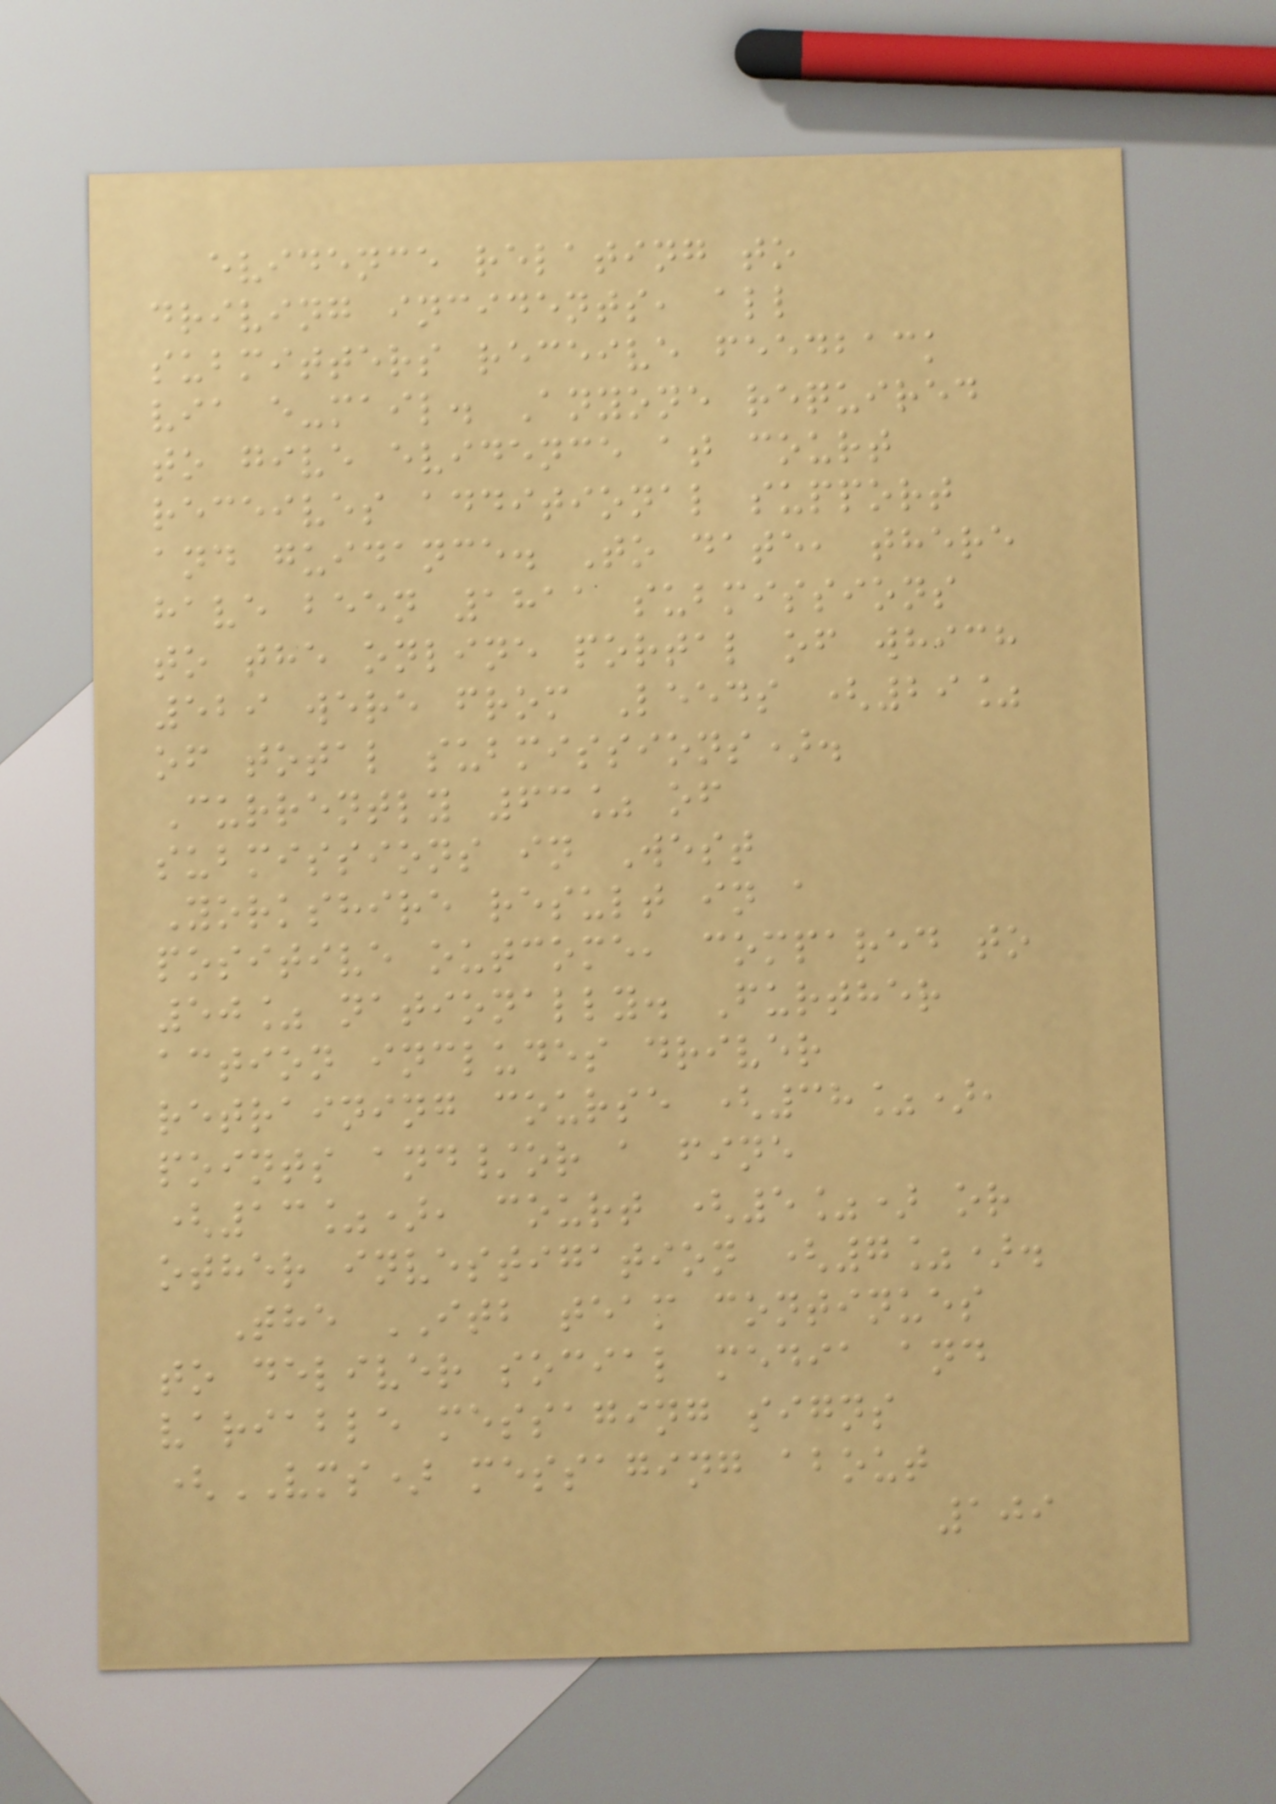evidence relating to
driving incidents, all
submitters receive feedback
via e-mail. Anyone required
to give evidence at court
receives additional support
and guidance. To date, there
have been 1811 submissions
to the online portal of which
529 were from Leeds (29%
of total submissions).
Currently 63% of
submissions in West
Yorkshire result in a
positive outcome, compared to
50% nationally. Further
action includes driver
retraining course (38%),
points and/or a fine
(13%), court (5%) or
other investigation (7%).
The ITB team continues
to deliver social media and
variable messaging signs
(VMS) messaging about
109
